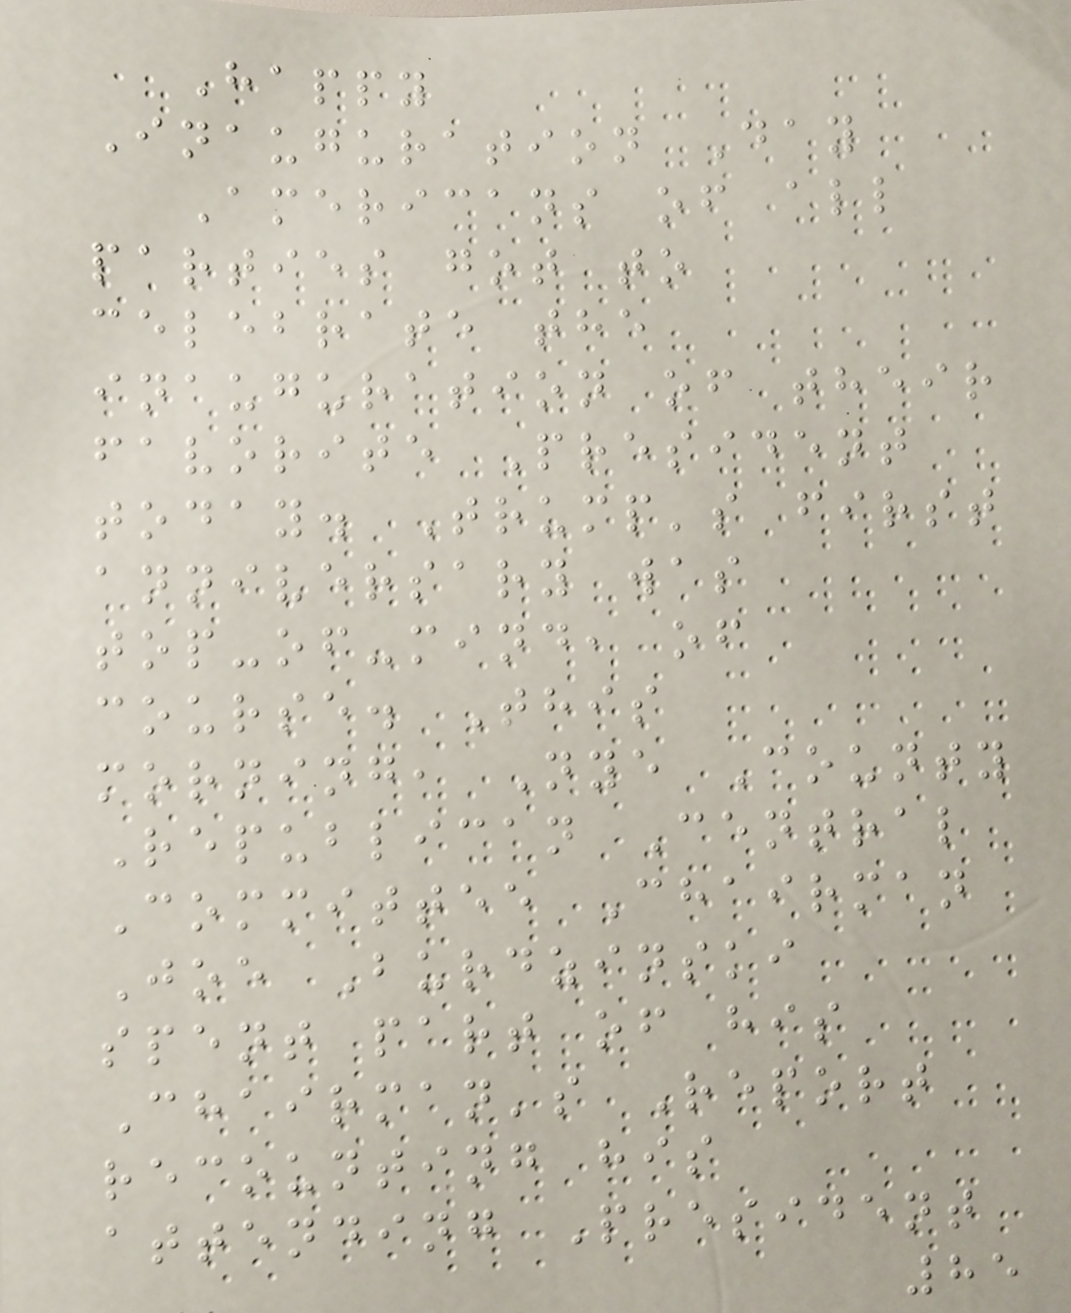Happy
Inauguration Day
Americans of all
parties got to
celebrate the
inauguration of their
favorite President
today. Trump's first
anniversary was
top-of-mind, of
course. This
morning, Nye County
Republican Central
Committee Chairman
Joe Burdzinski
spent part of his
Chairman's Report
recounting his
attending President
85
